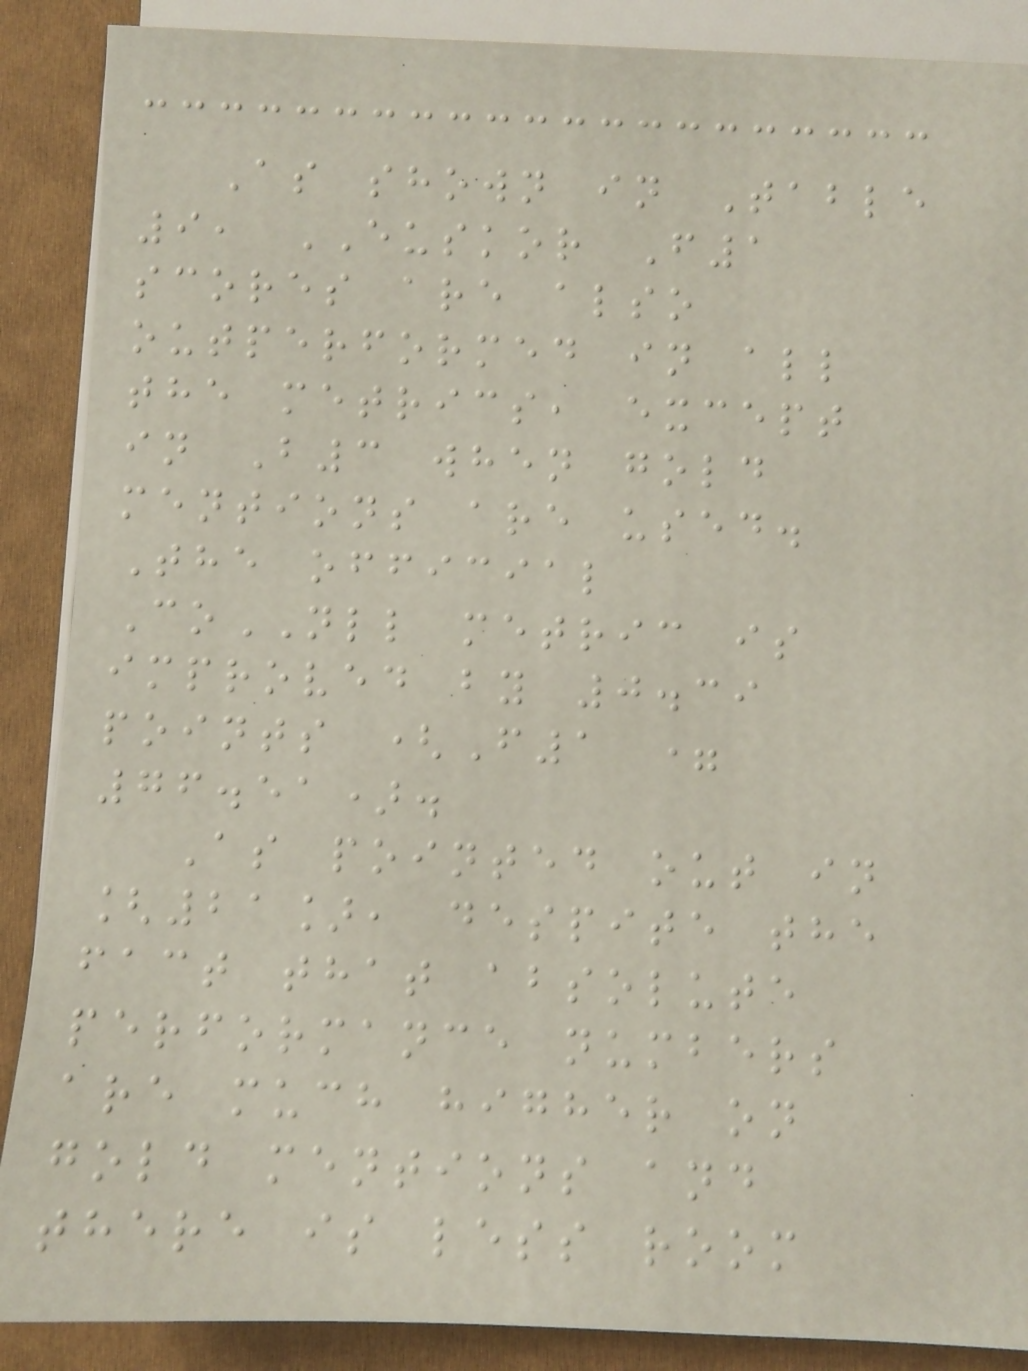As shown in Table
9, EUSKOR F1
scores are also
outperformed in all
the metrics, except
in B3 when gold
mentions are used.
The official
CoNLL metric is
improved by 0.39
points (F1 =
76.51).
As pointed out in
[21], despite the
fact that absolute
performance numbers
are much higher on
gold mentions and
there is less room
